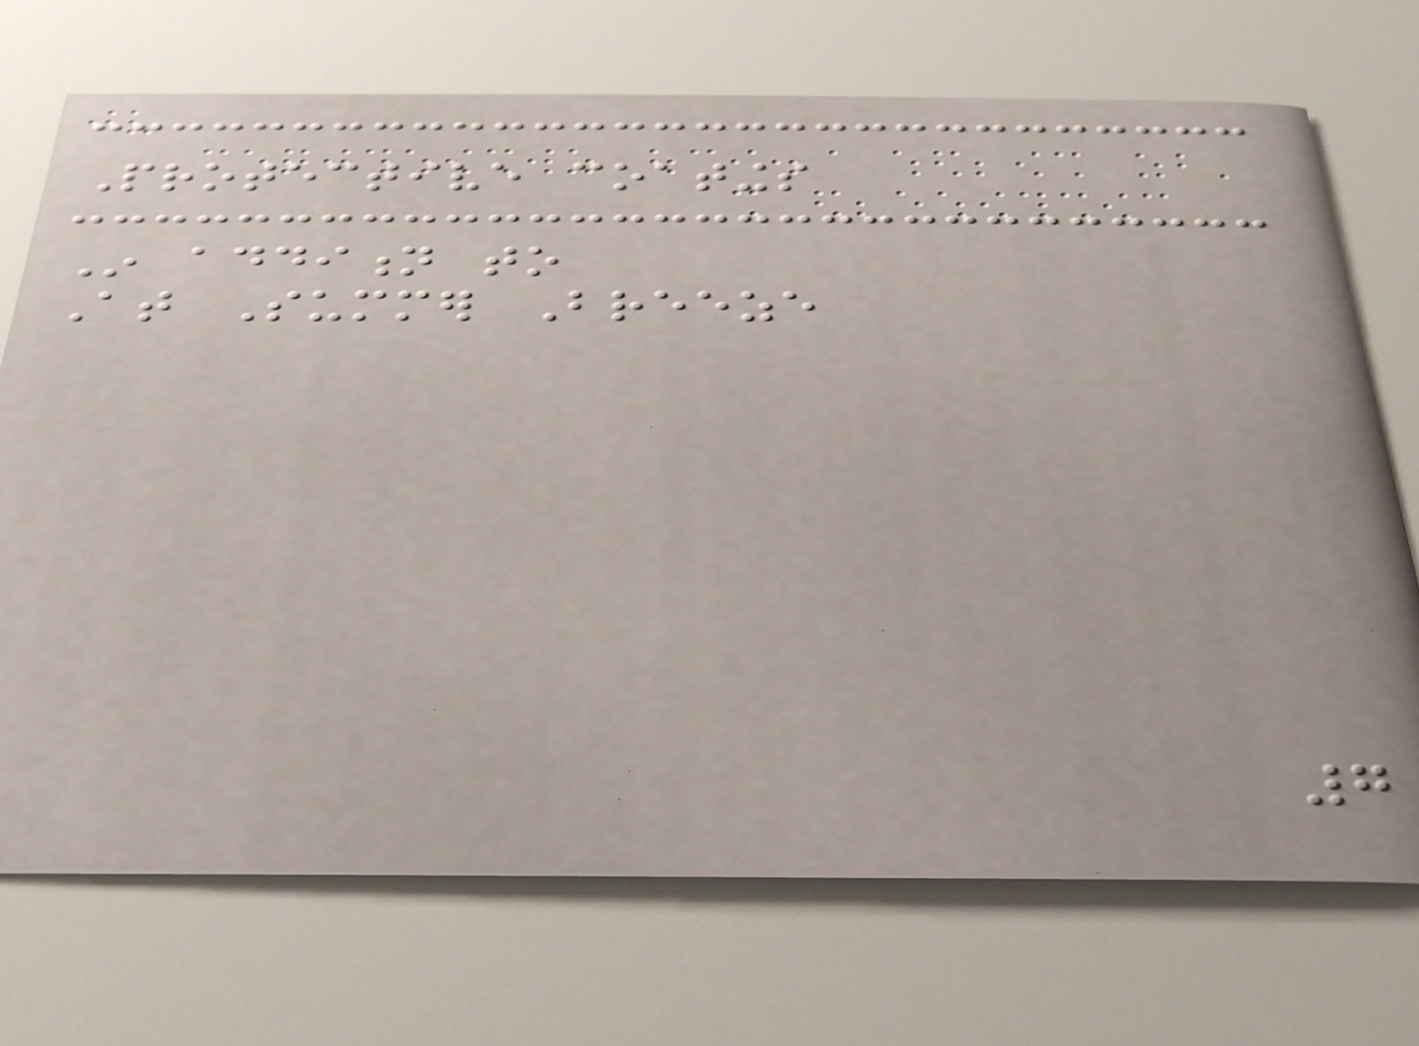Protective coatings
In addition to
At Summer Breeze
7
